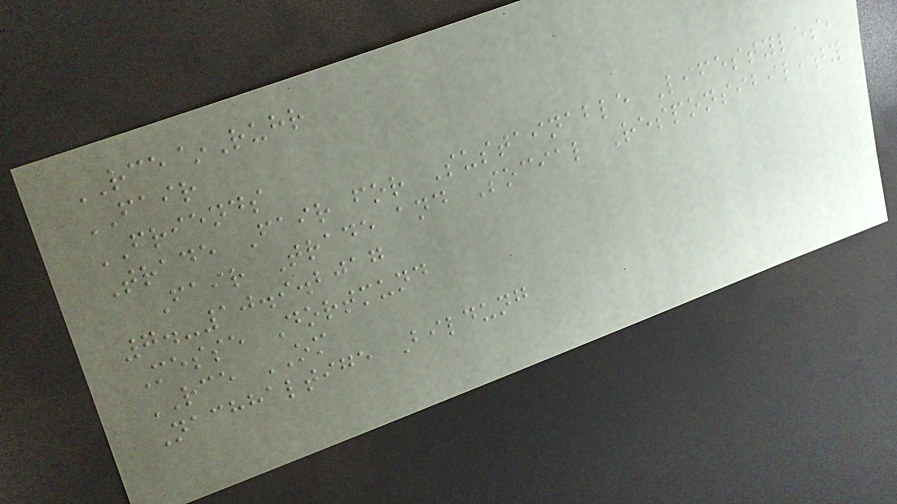RCE~Ruhr
FAIR
FRIENDS
Trade Fair for Sustainable Lifestyles,
Fair Trade and Social Responsibility
7.-10.9.2017
Messe Dortmund
RCE OM
Nachhaltige Bildung
